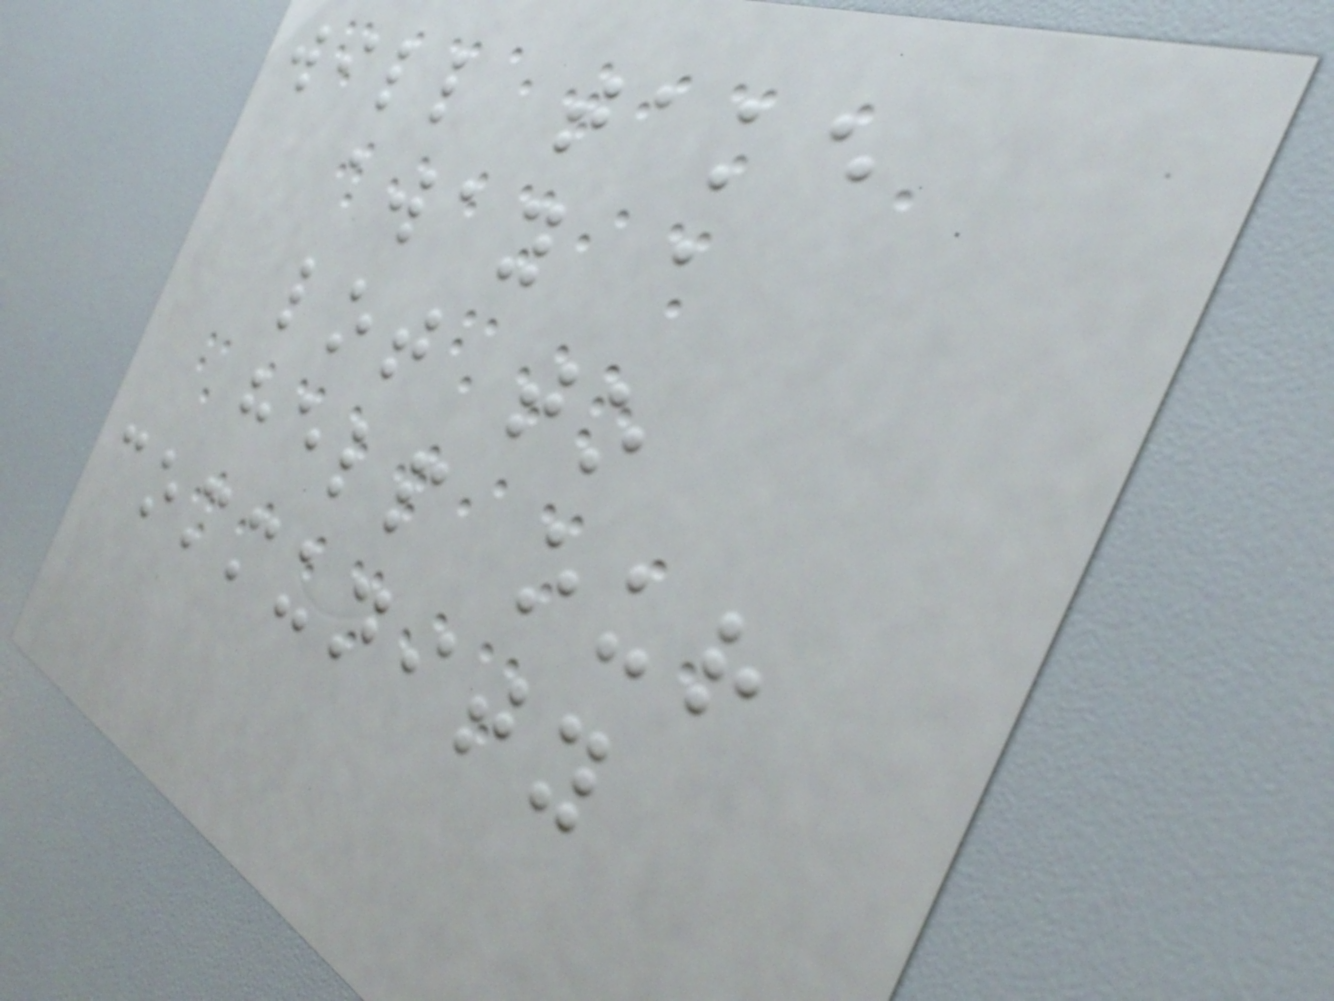will take
away a
lot to
help our
community
